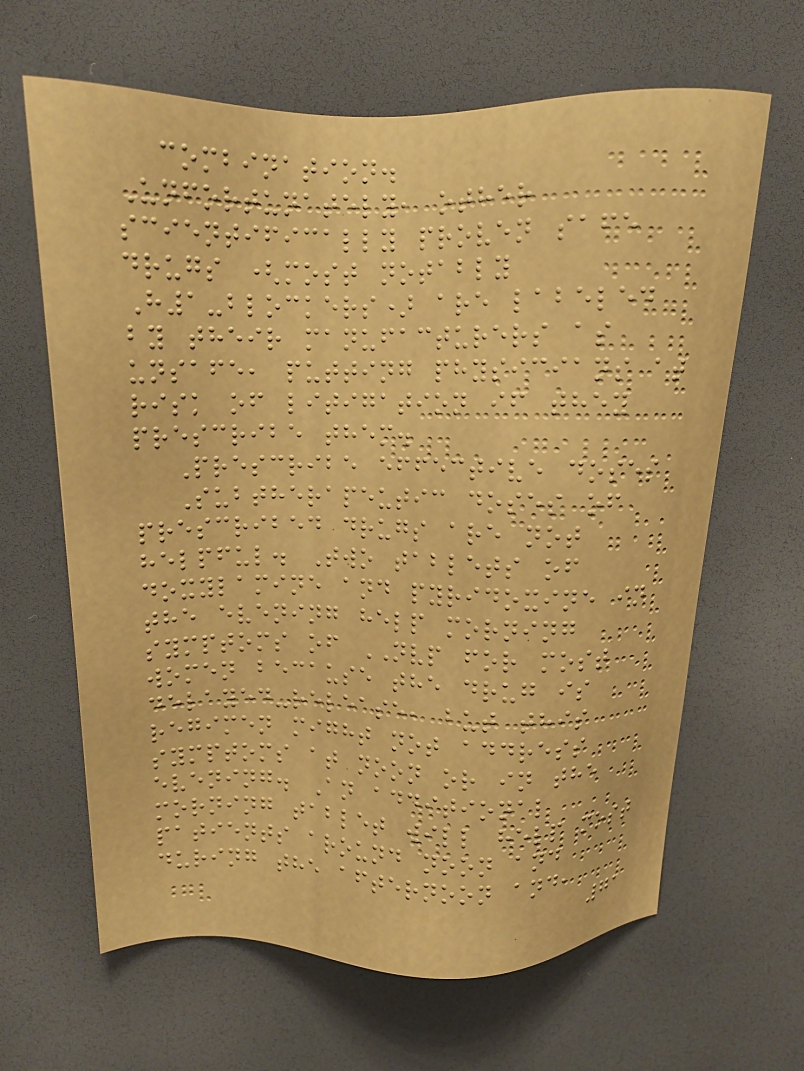combination.
Unfortunately, other
scientifically proven safe
drugs (most notably
H1-blockers) are labeled
by their manufacturers as
unsafe, putting physicians at
risk of litigation if they
prescribe them.
Prescribe effective doses
Subtherapeutic doses of
prescribed drugs are not
helpful. Two tablets of
doxylamine and pyridoxine in
the evening help morning
symptoms of NVP for most
women because the drug is
delayed-release, but this
regimen might not address
symptoms at noon or in the
evening. An additional
morning tablet will help most
patients around noon and
during the afternoon and,
71
